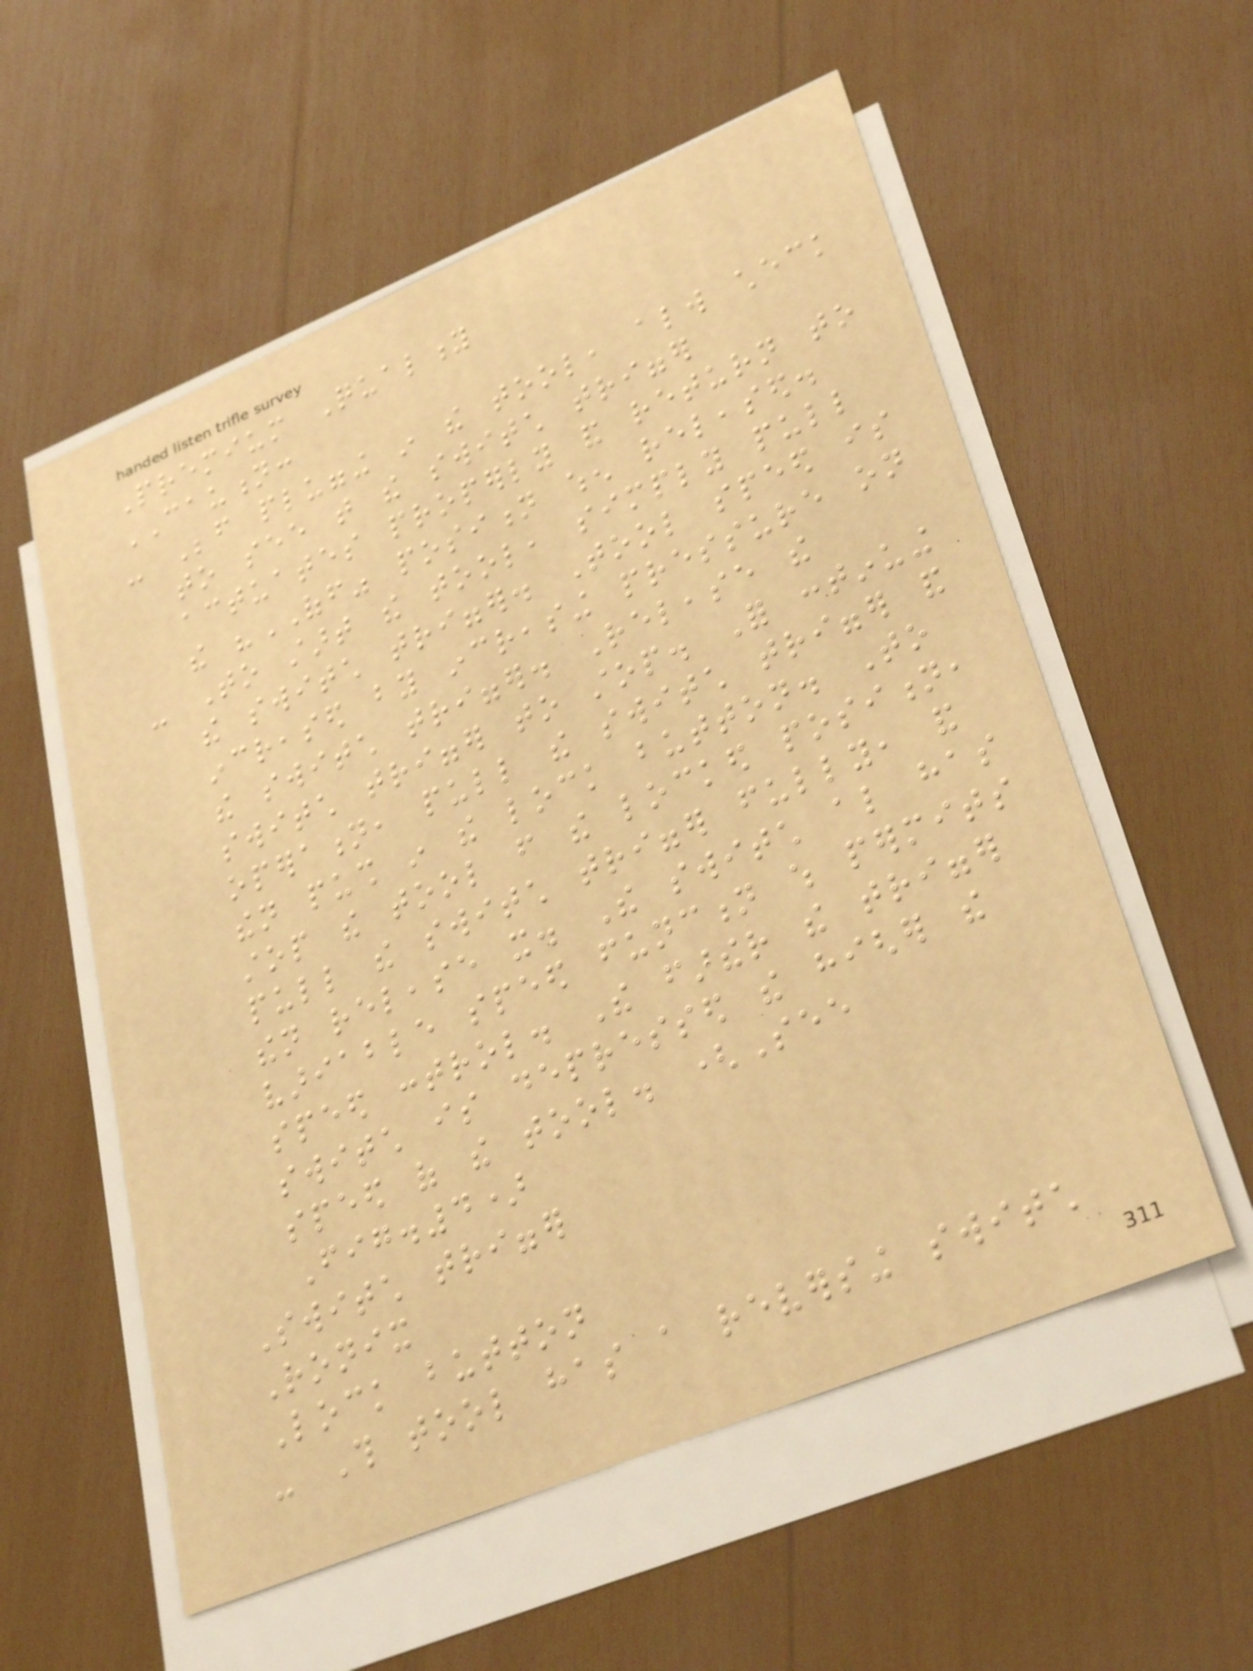Premium Quality
CAUTION:
- Before plugging in the tool, always check
to see that the switch trigger
actuates properly and return to
the "OFF" position when released.
- To start the tool, simply pull
the switch trigger. Tool speed is
increased by increasing pressure on
the switch trigger. Release the
switch trigger to stop. For continuing
operation, pull the switch trigger and
then push in the lock button. To
stop the tool from the locked position,
pull the switch trigger fully, and
then release it. The switch also has
variable speed function which permits
speed control. The farther the trigger
switch is depressed the higher the
speed of the tool. (See
Fig.4)
Switch trigger
Ronix
Lock button
- This tool has a reversing switch
